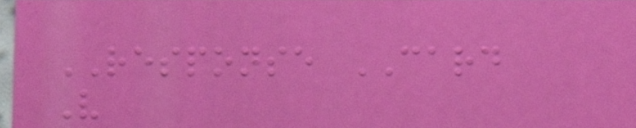RESPONSE CARD
V
